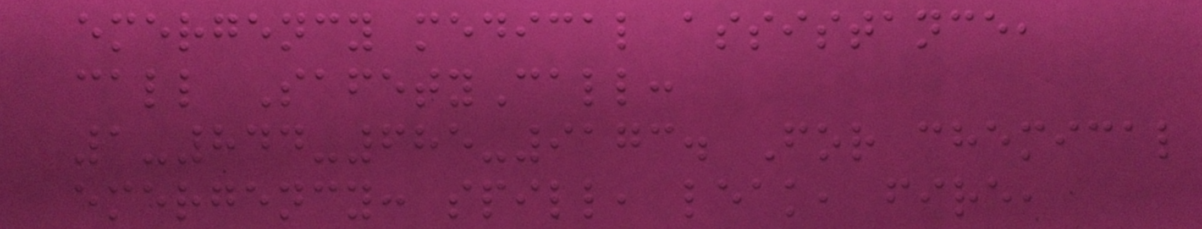emergency medical assistance,
call SafetyCall:
1-844-685-9173. For chemical
emergency: spill, leak, fire,
